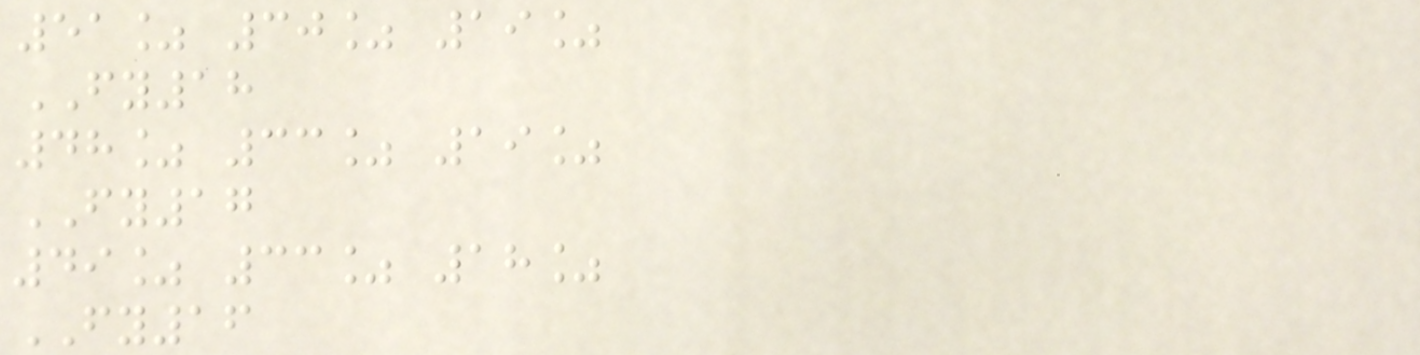51% 30% 19%
FY18
48% 33% 19%
FY17
49% 33% 18%
FY16
